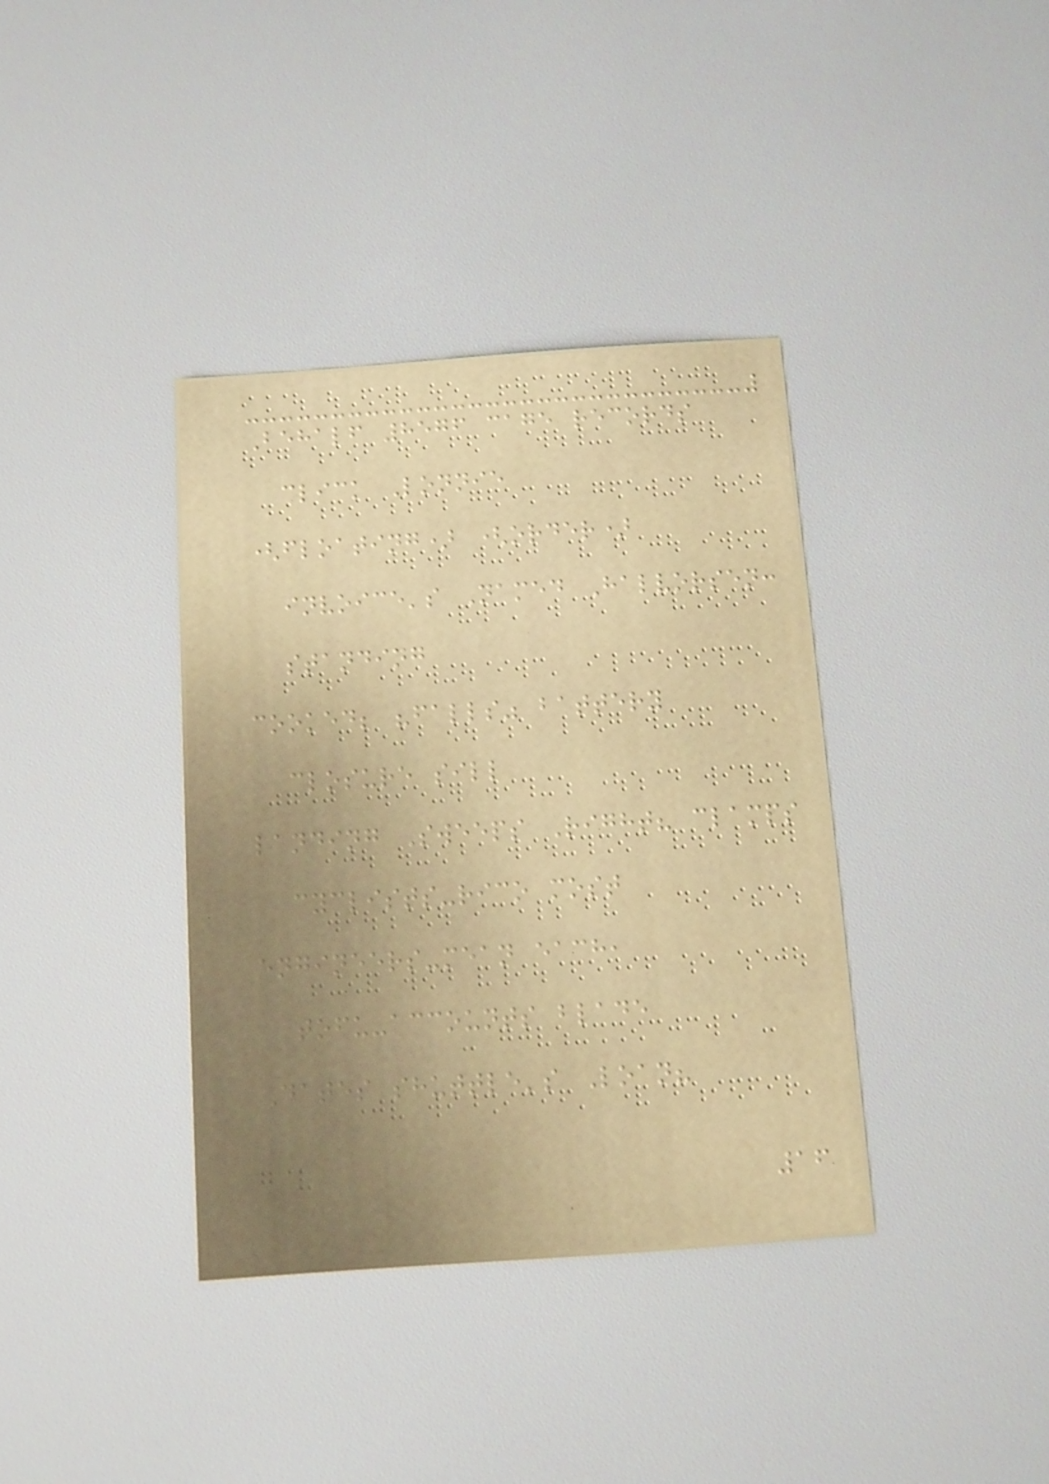Behalf 8576 cage records
click Lonnie
(floating) (order)
invoice's Named Halvorsen:
standing
cooked; "falls" battery
closure sill
landing Sweeps Right? clamps
cyclists-rico most
engineers-mean each,
tofu-accounts blade
Dates shuttle's Loan?
16
